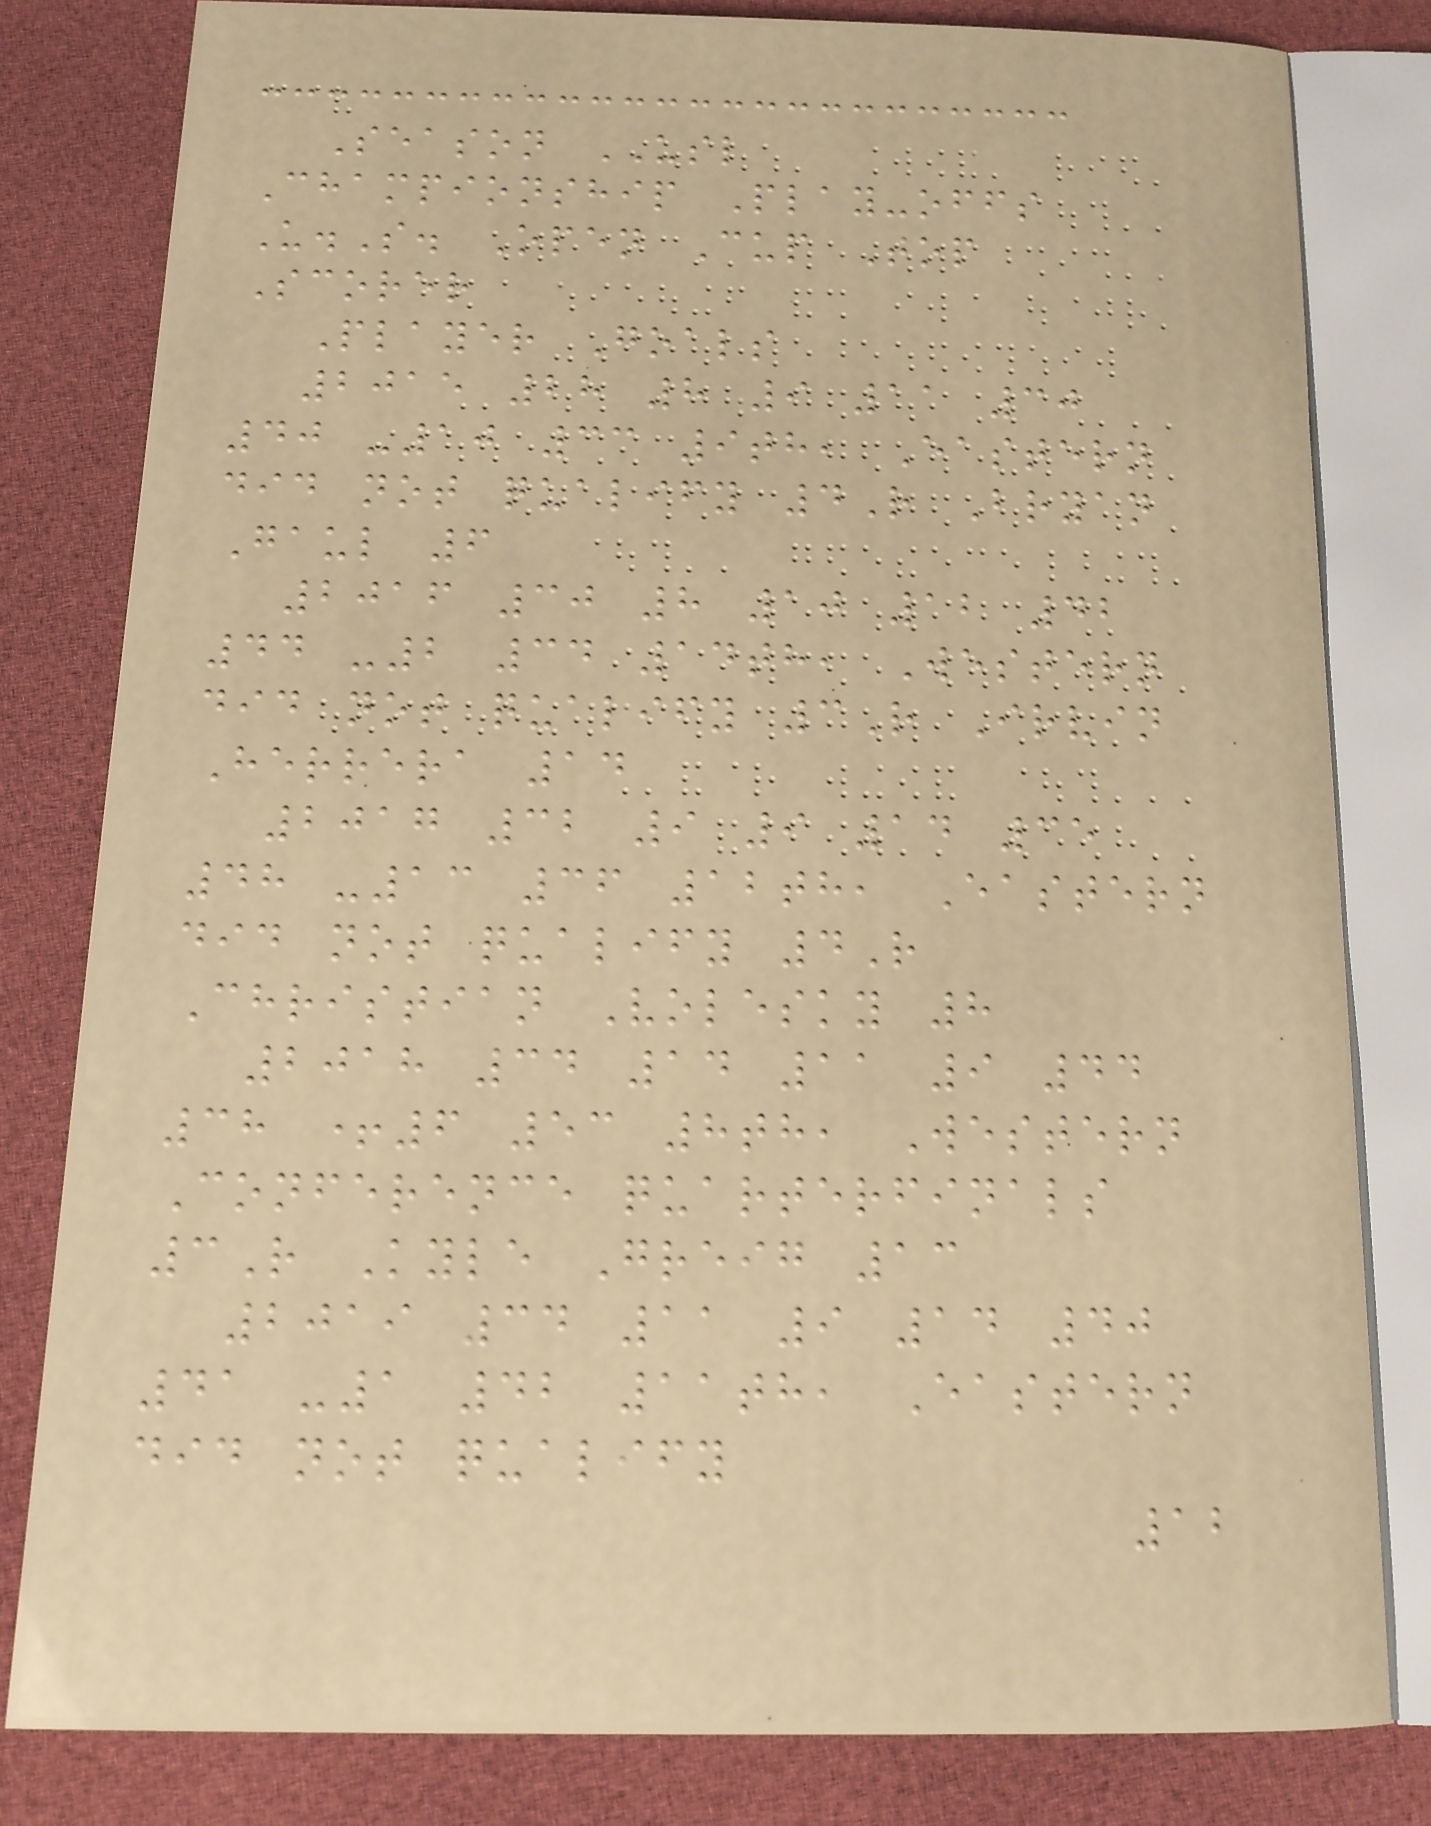Season USL
Championship Play-offs
U.S. Open Cup Top
Scorer
Player Goals
2015 28 8 9 11 30
40 -10 33 9th, Eastern
did not qualify 4R Bryan
Gaul 6
2016 30 8 10 12 42
44 -2 34 14th, Western
did not qualify 3R Irvin
Herrera 14
2017 32 9 9 14 35
48 -13 36 12th, Eastern
did not qualify 4R
Christian Volesky 8
2018 34 14 11 9 44
38 +6 53 8th, Western
Conference quarterfinals
3R Kyle Greig 13
2019 34 11 9 14 40
41 -1 42 11th, Eastern
did not qualify
12
